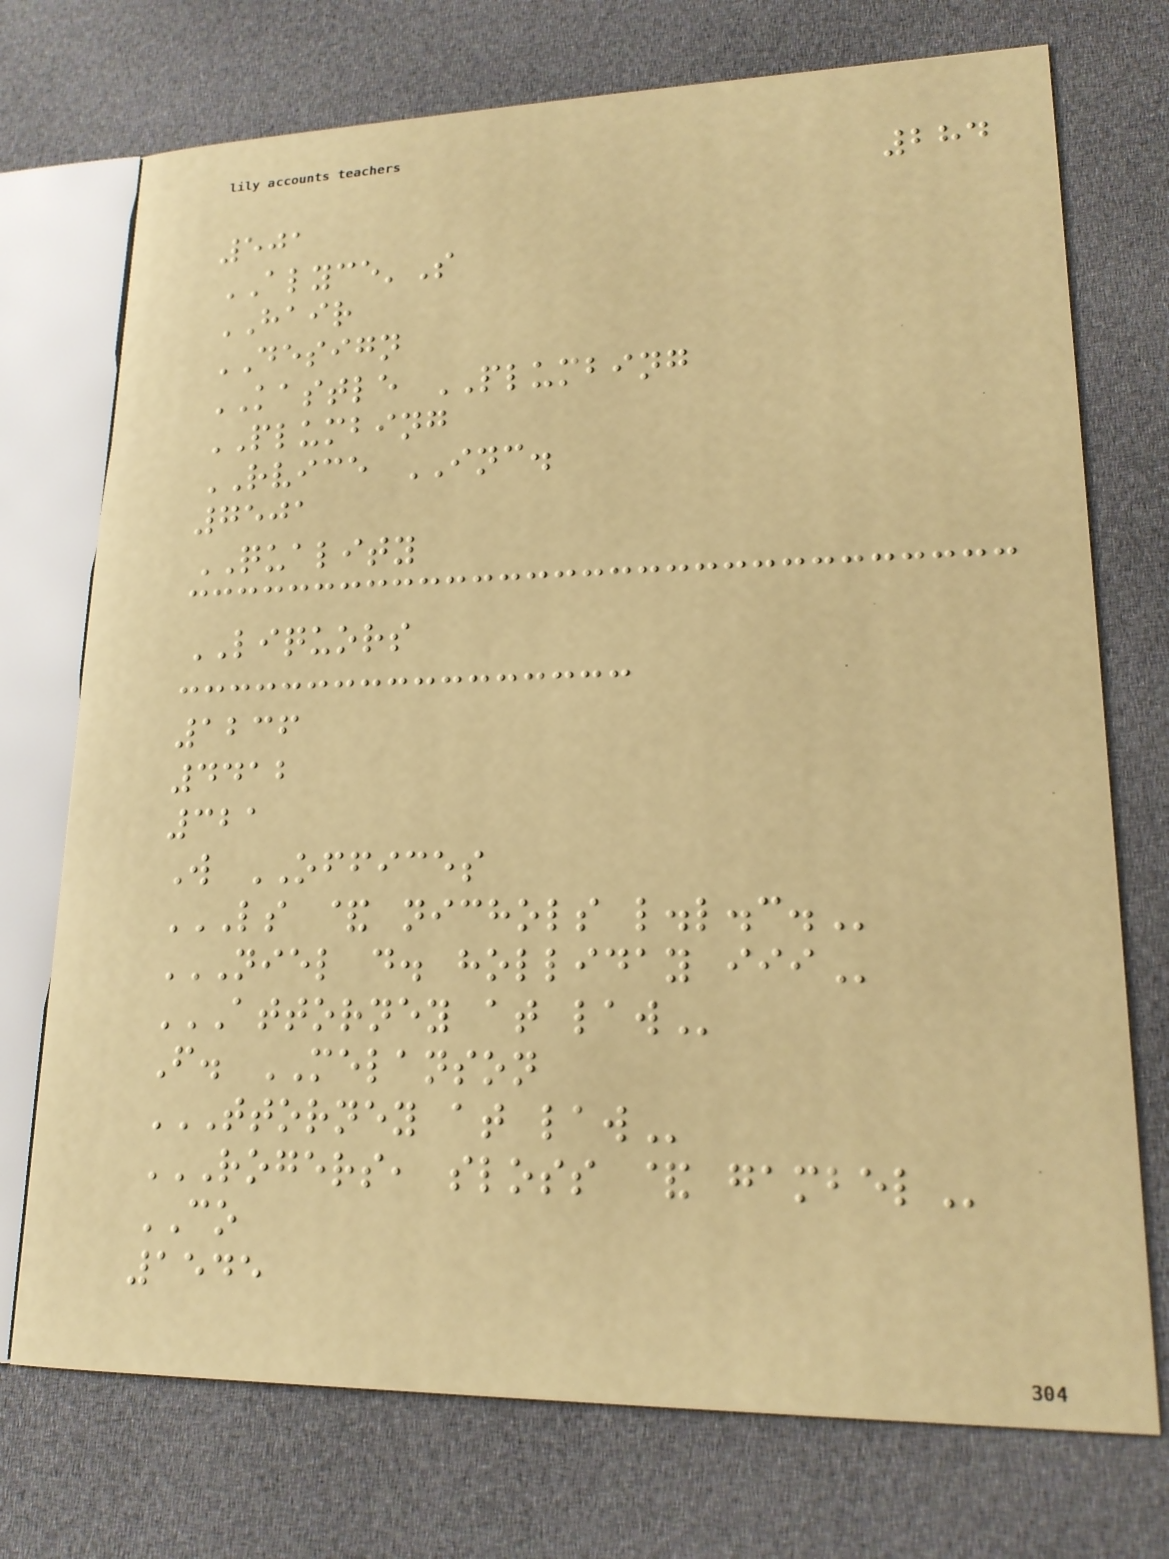284
501
ALYCE'S
HAIR
DESIGN
KASTLE PLUMBING
PLUMBING
RVICE INC.
7501
QUALITY
LIQUORS
1236
4412
321
W OFFICES
LS & NICHOLS L.L.C.
NIEL D. HOLLIDAY III
ATTORNEY AT LAW
F. MELANSON
TTORNEY AT LAW
ROGERS, SLOSS & GAMBEL
CO
1545
